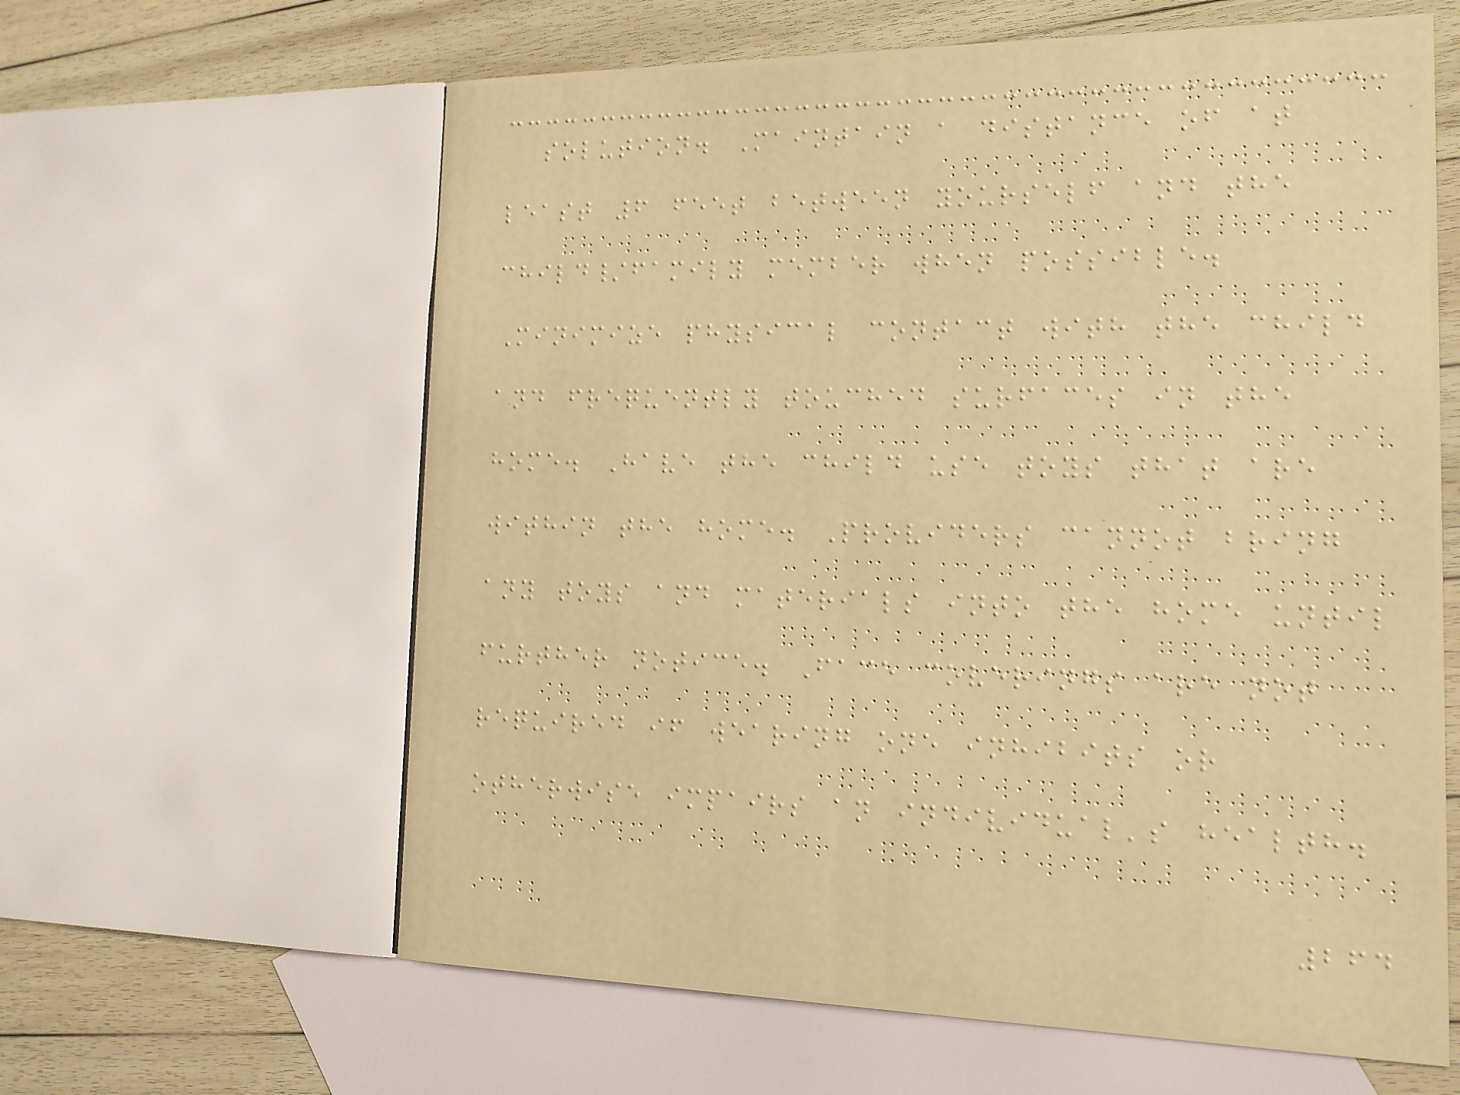solution. Maintain a distance of at
least 6 feet between yourself and the
child/family member when possible.
Minimize physical contact with the child
and frequently touched surfaces in the
home. Have the child use toys that are
within the home. Providers cannot bring
any toys and materials into the home until
further notice. Face coverings are not
required if wearing one inhibits or
otherwise impairs an individual's health.
264
